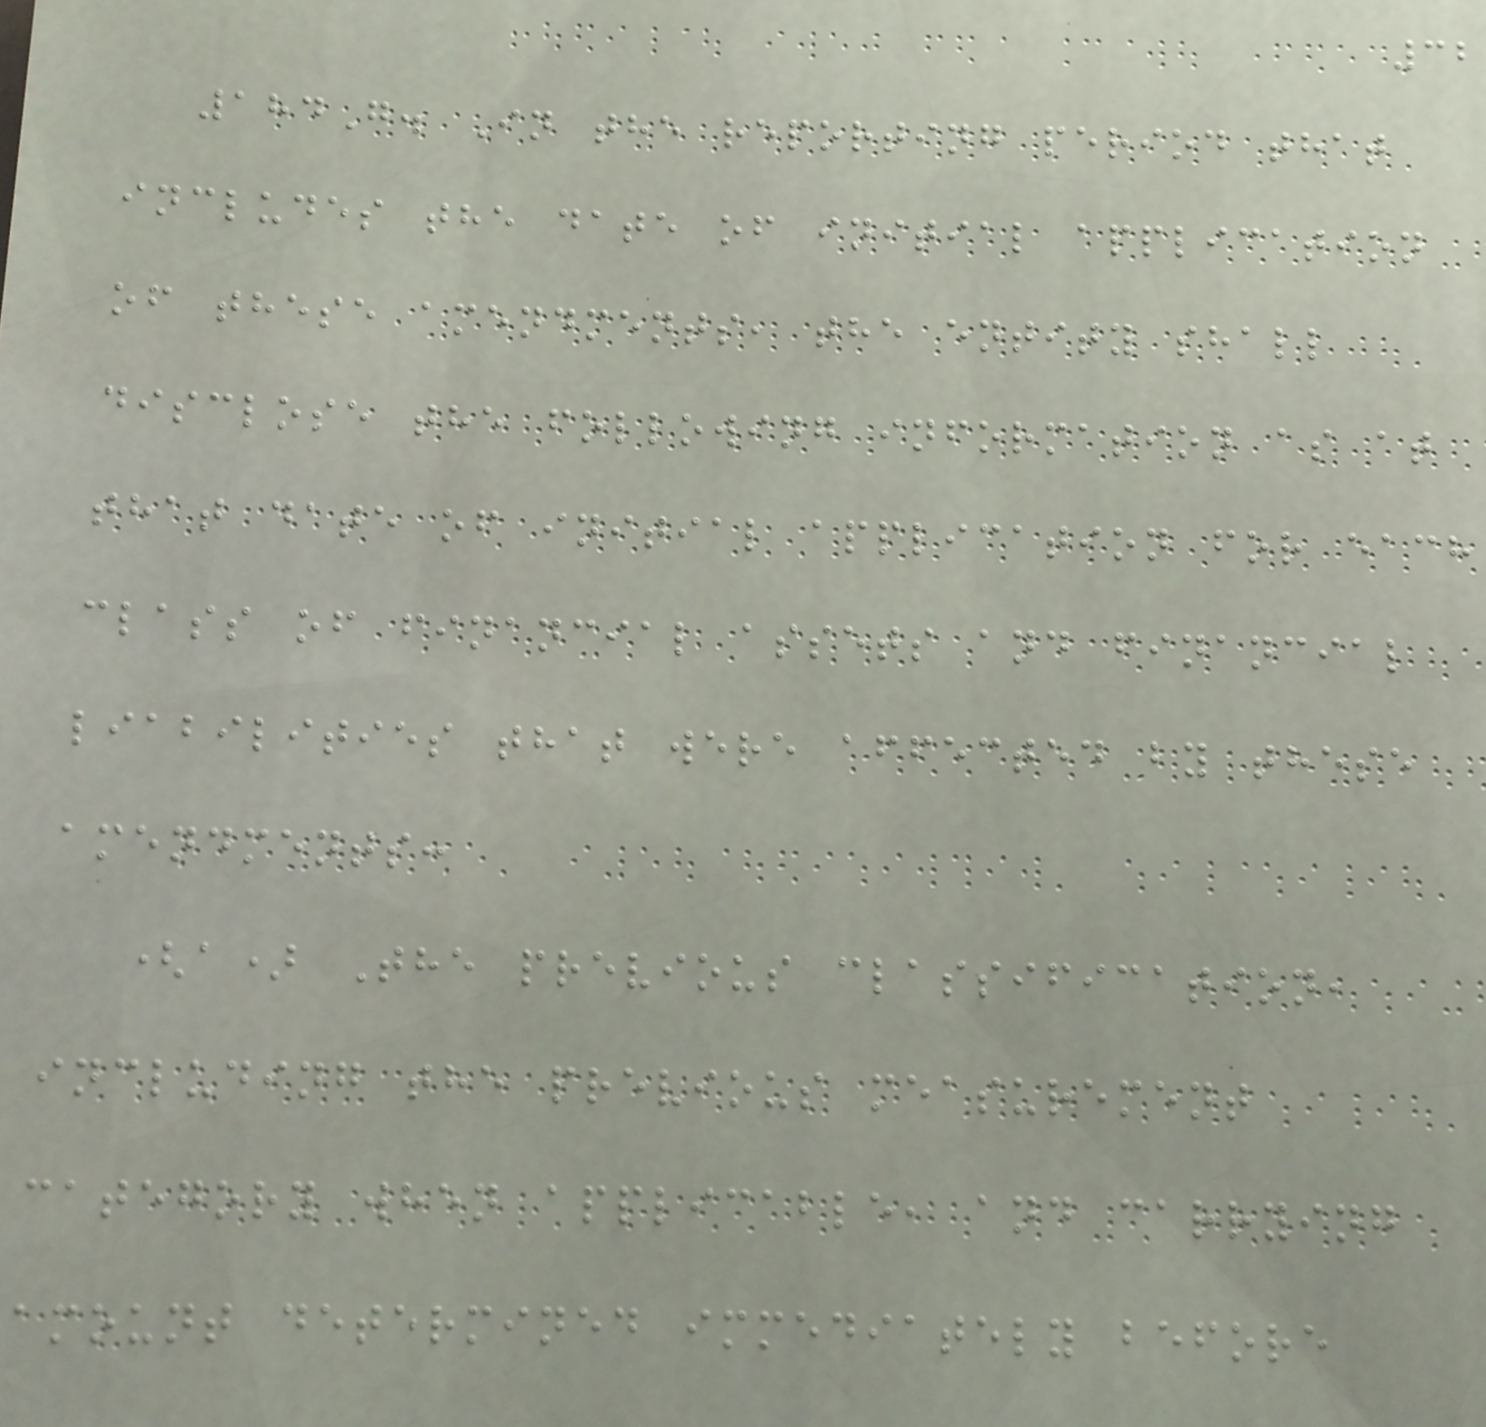32
184G. In the reporting period that
includes the date of initial application
of these amendments, the entity shall
disclose the following information as at
that date of initial application for each
class of financial assets and financial
liabilities that were affected by these
amendments:
(a) The previous classification,
including the previous measurement
category when applicable, and carrying
amount determined immediately before
